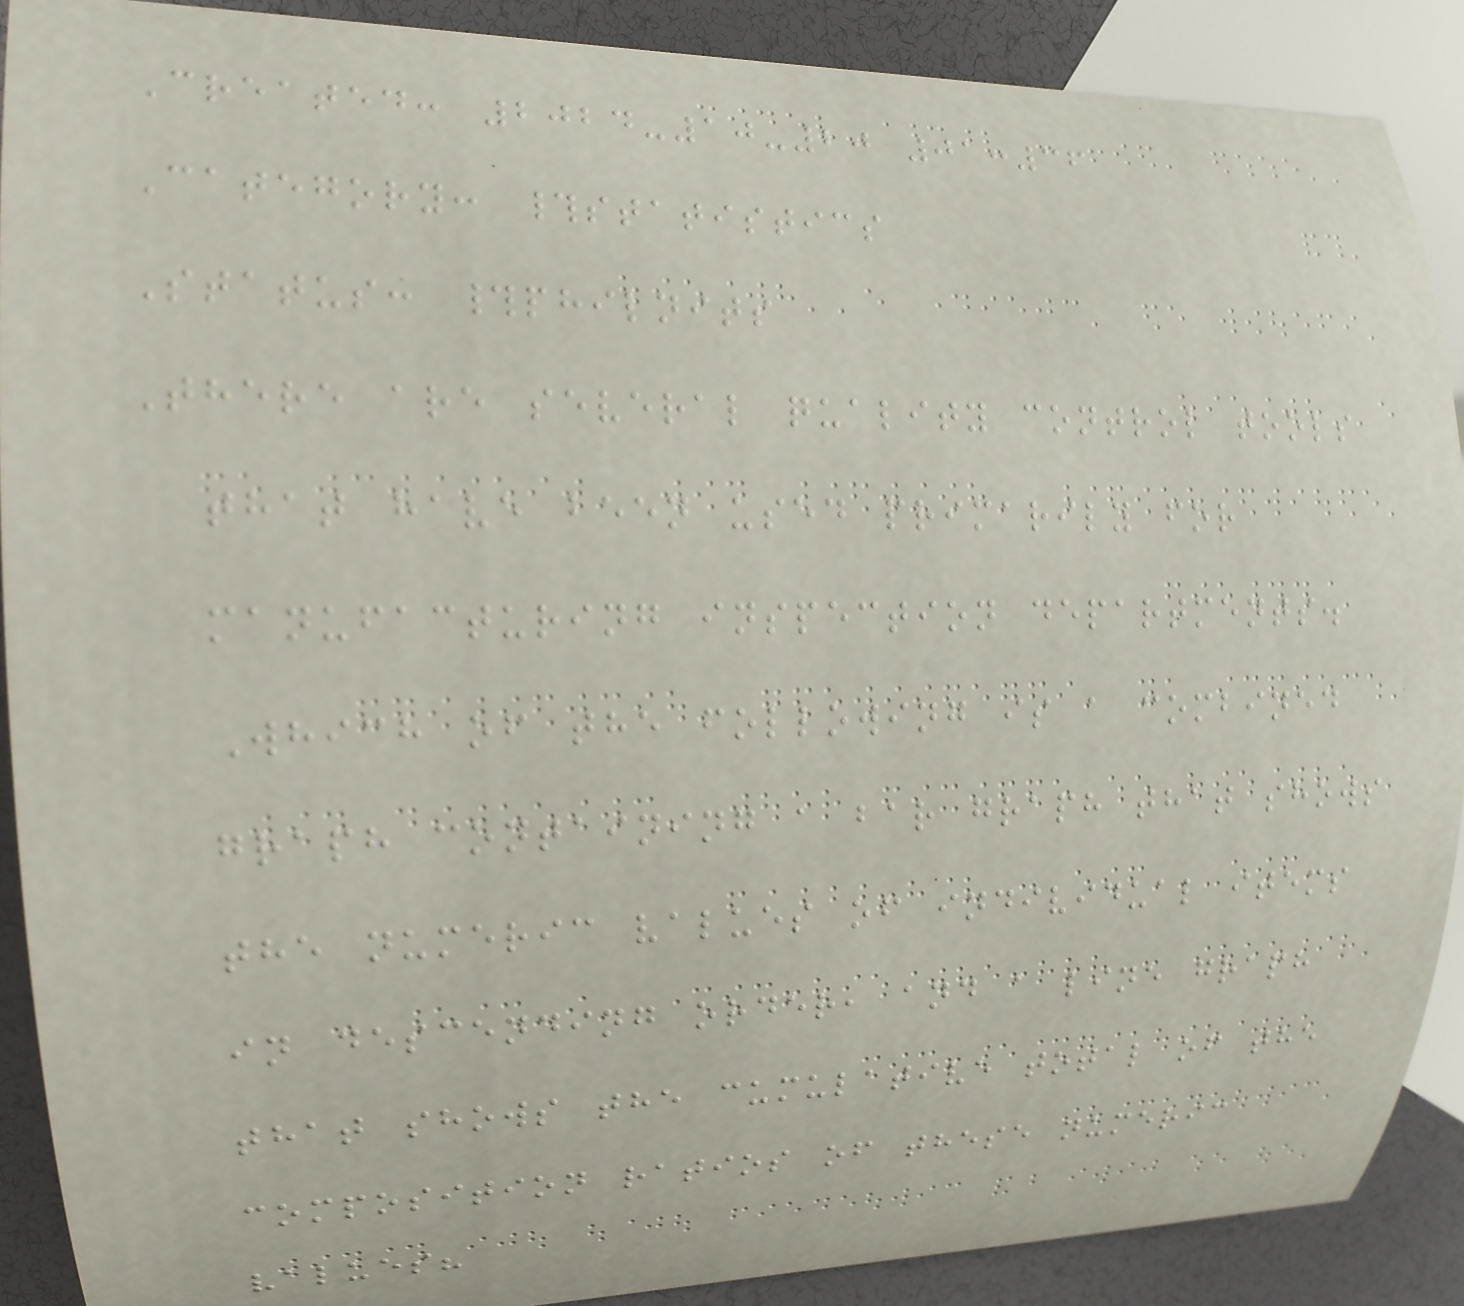Created: 2024-10-20 01:36
Category: #statistics
Status: #philnits
There are several quality control tools
that have been used primarily for
manufacturing inspection departments.
Which of the following is a combined
graph containing a bar graph that shows
the numeric values of individual items
in descending order, and a line graph
that shows the cumulative total of the
composition ratios of these numeric
values?
